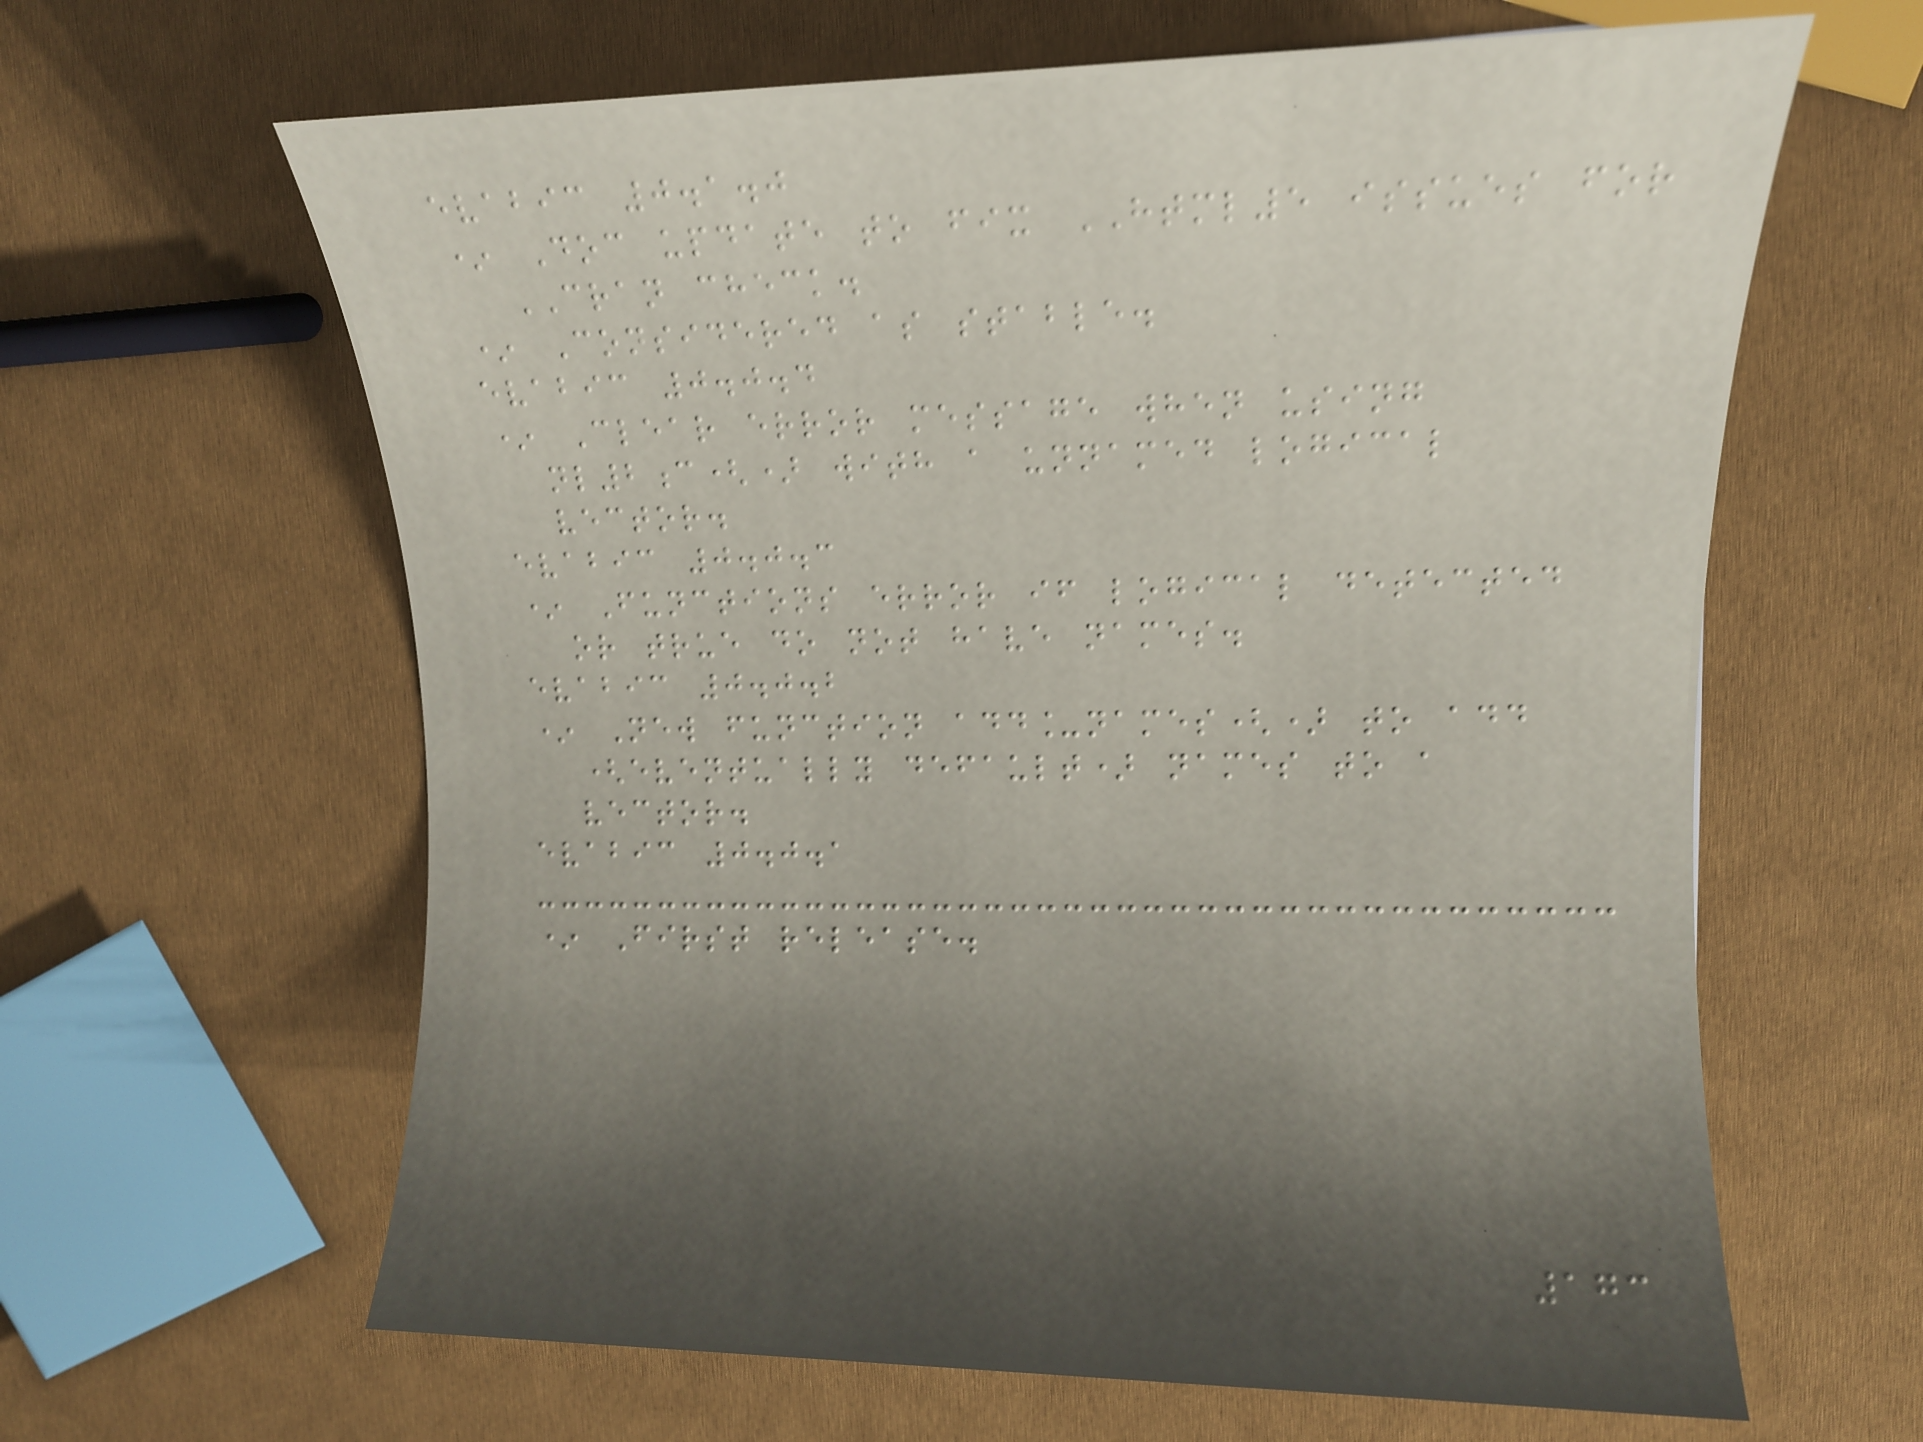evabic 0.1.0
* Doc update to fix HTML5 issues for
CRAN check.
* Considered as stable.
evabic 0.0.4
* Clear error message when using
nl2c() with a unnamed logical
vector.
evabic 0.0.3
* Functions error if logical detected
or true do not have names.
evabic 0.0.2
* New function add_names() to add
(eventually default) names to a
vector.
evabic 0.0.1
* First release.
173
